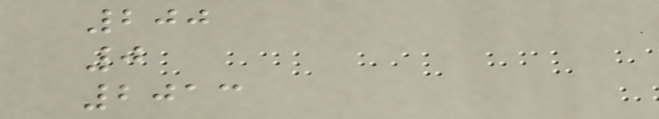200
0
2013
